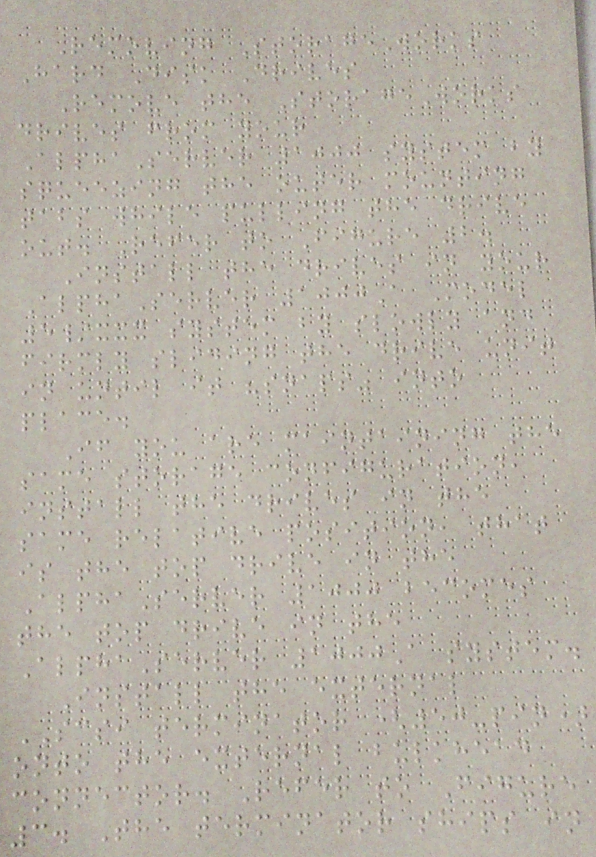Removing StorageWorks
Hard Disk Drives
Remove the StorageWorks
drives from your
AlphaServer 1000 system by
squeezing the outer mounting
tabs while pulling the drive
out. Refer to Figure 2.
Install the drives in your
AlphaServer 1000A Model
5/xxx system by slowly and
firmly sliding the drive unit
in until it "snaps" into
place.
If you are maintaining the
same storage configuration,
install the drives in the
same relative position, that
is the top drive in the
AlphaServer 1000 becomes
the top drive in the
AlphaServer 1000A system.
Install the external
SCSI terminator (50-pin)
onto the external bulkhead
connector. Refer to Figure
3. The terminator ships in
